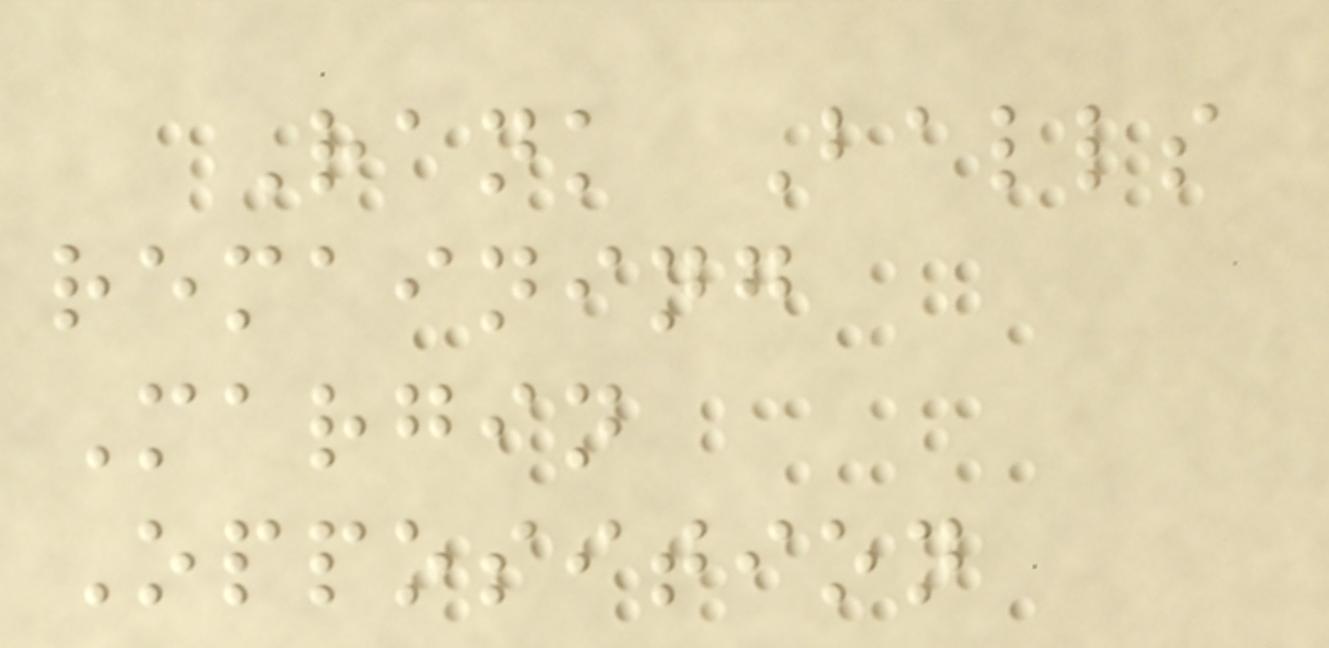Rank Balls
remaining
Margin
Opposition
